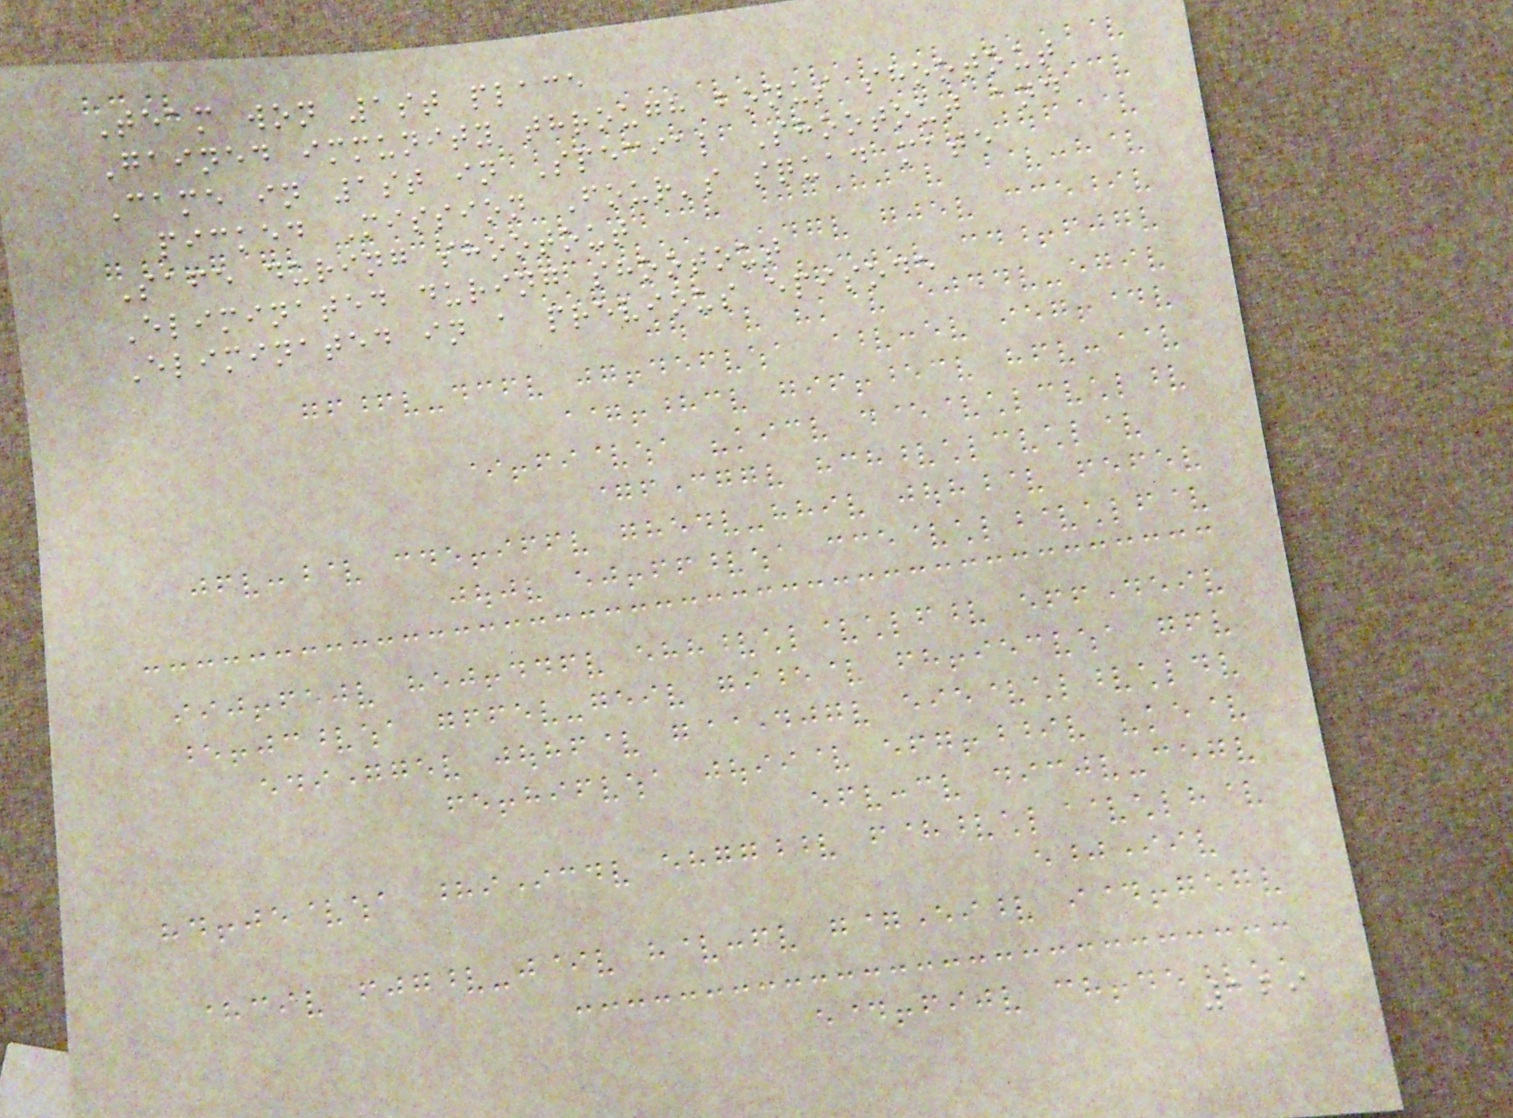Team won 1st place
Gained immunity through bonus shootout
Came in 1st in Special Shootout and
picked Mission Four's squad mate
Safe during shootout
Eliminated during shootout
Eliminated in a previous episode
129
